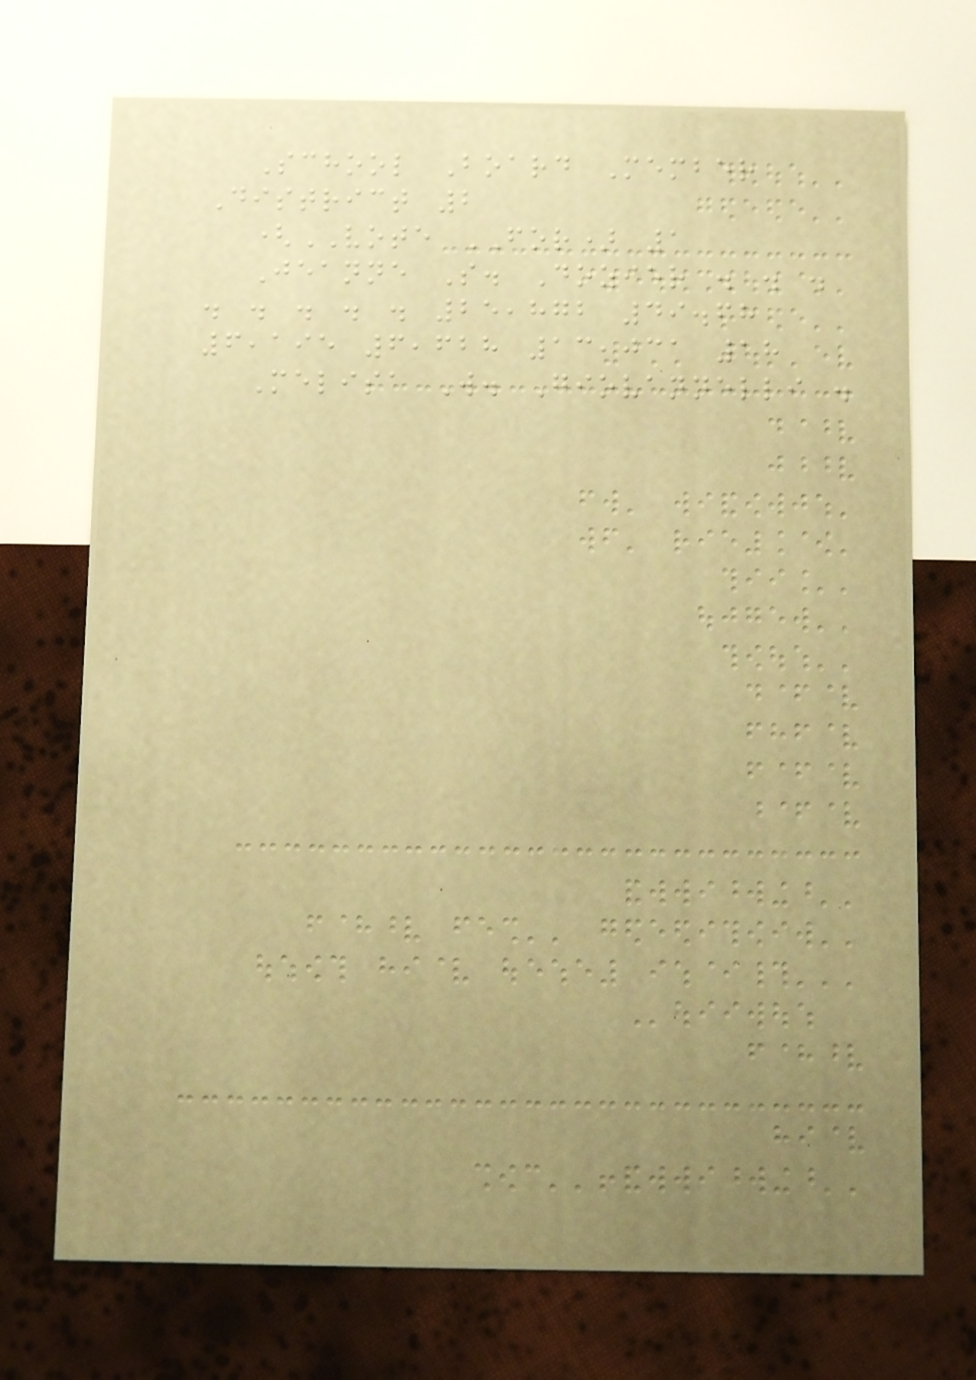School Board Member
District 2
(VOTE FOR) 1
Jeanne S. Dozier . . .
. . . . . 25,872 49.68
6,195 6,628 13,031 18
Melisa W. Giovannelli .
